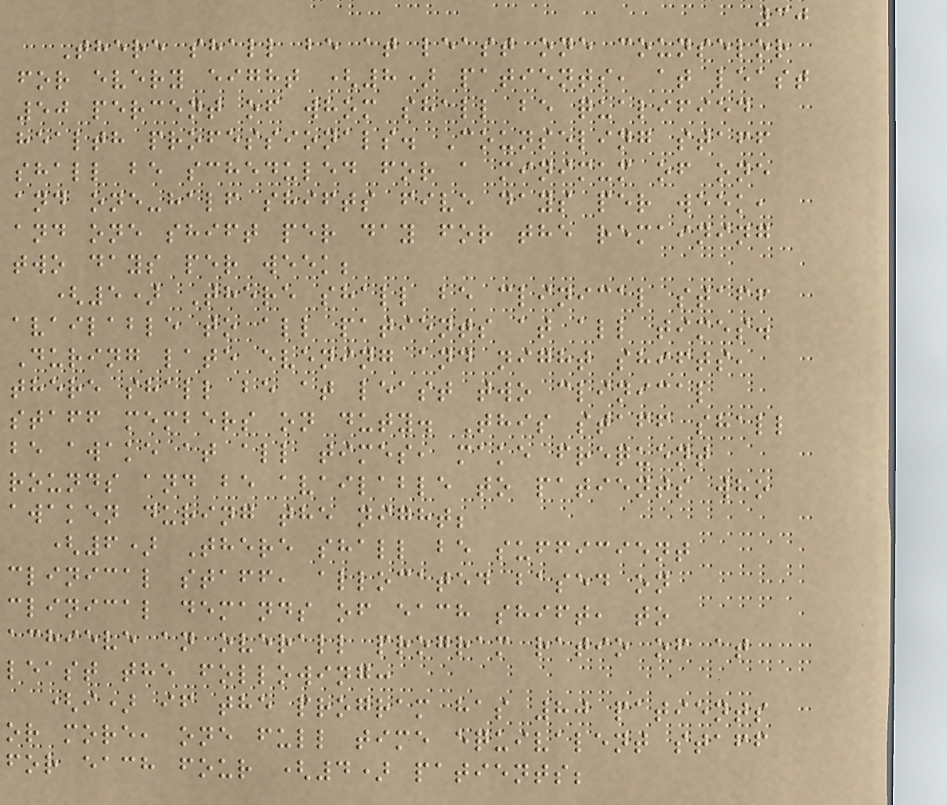30
There shall be at least one counselor
for every eight (8) patients, at least
50 percent of whom shall be qualified
health professionals. Counseling staff
shall be scheduled for a minimum of one
and one-half shifts five days per week,
and one shift per day for the remaining
two days per week;
(5) There shall be clinical staff
available to all patients at all times.
During late evening and night shifts,
there shall be at least two clinical
staff members on duty. This staff shall
be awake at all times, make frequent
rounds and be available to patients who
awaken during the night;
(6) There shall be sufficient
clinical staff, allocated based on
clinical demands of each shift, to
achieve an overall program ratio of at
least the following:
(i) if the program has 80 patients
or more, one full time equivalent staff
for each four (4) patients;
